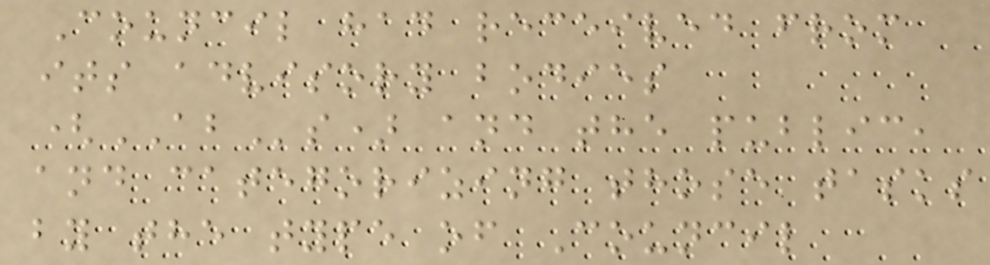Council had received from
its advisory bodies
(ABs) and the public,
and categorizing those tasks
by the type of Council
